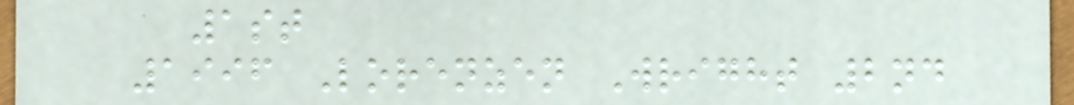1st
1996 Lorenzen Wright 2nd
